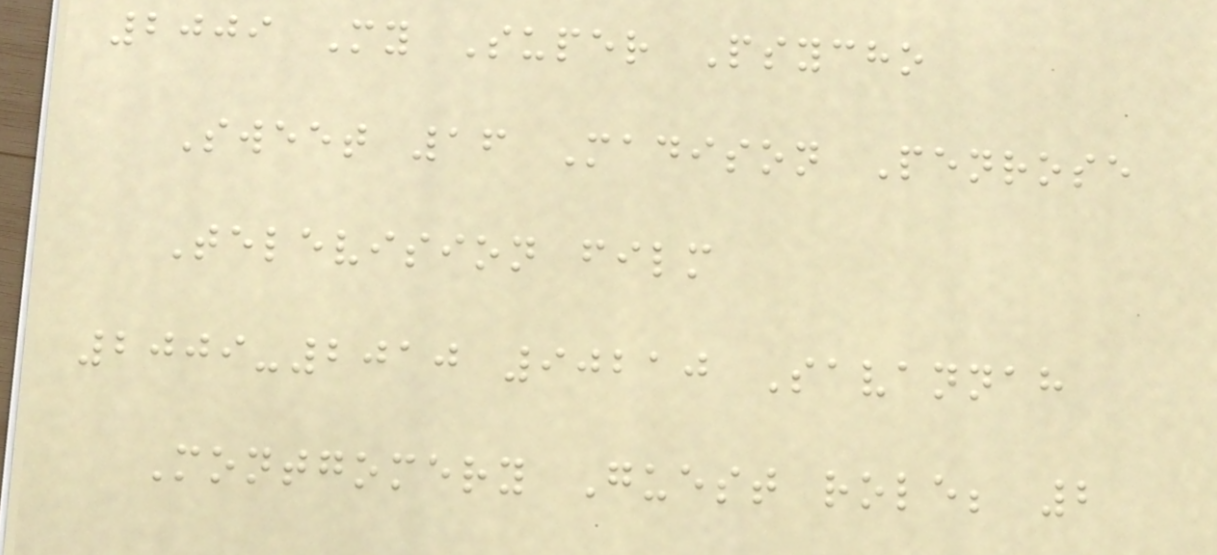2009 My Super Psycho
Sweet 16 Madison Penrose
Television film
2009-2010 90210 Savannah
Montgomery Guest role; 2
